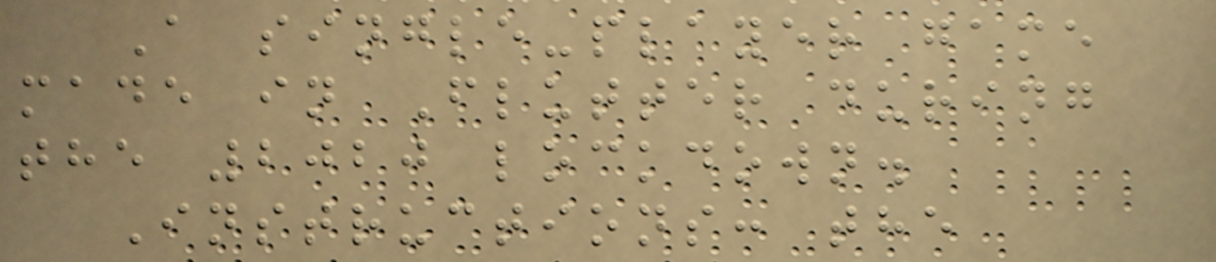A single-player game
made in Flutter during
the 2020 lockdown.
Instructions: the
